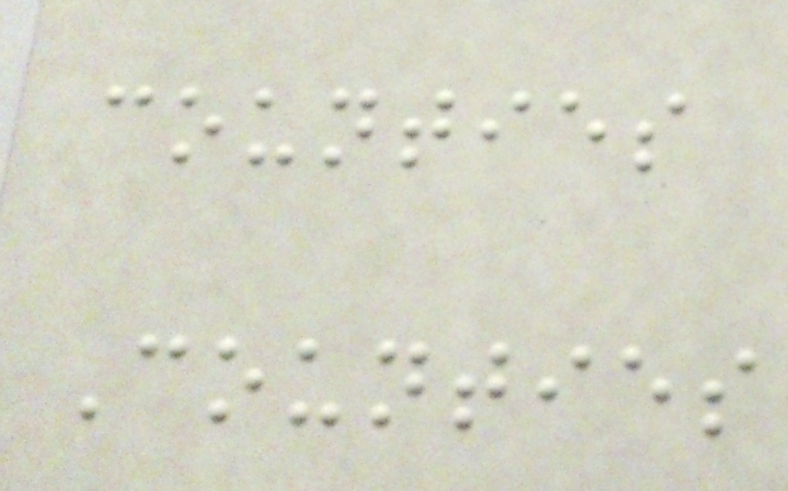counties
Counties
